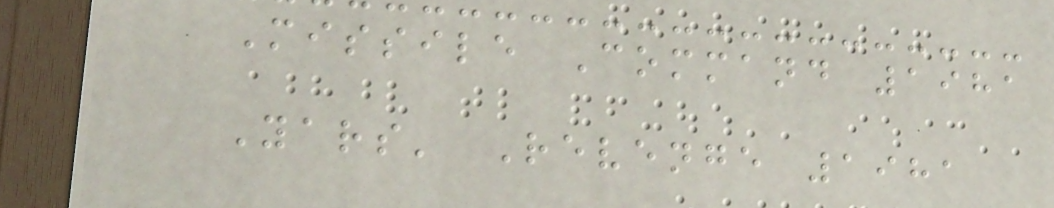Missile Command 1981
Yars' Revenge 1981
